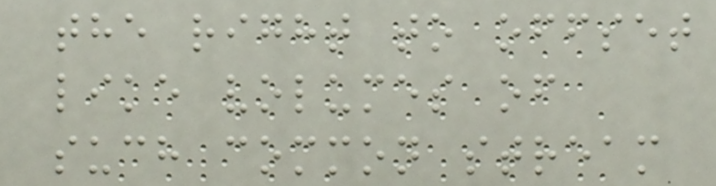the right to offset
like volumes of
such common stream
